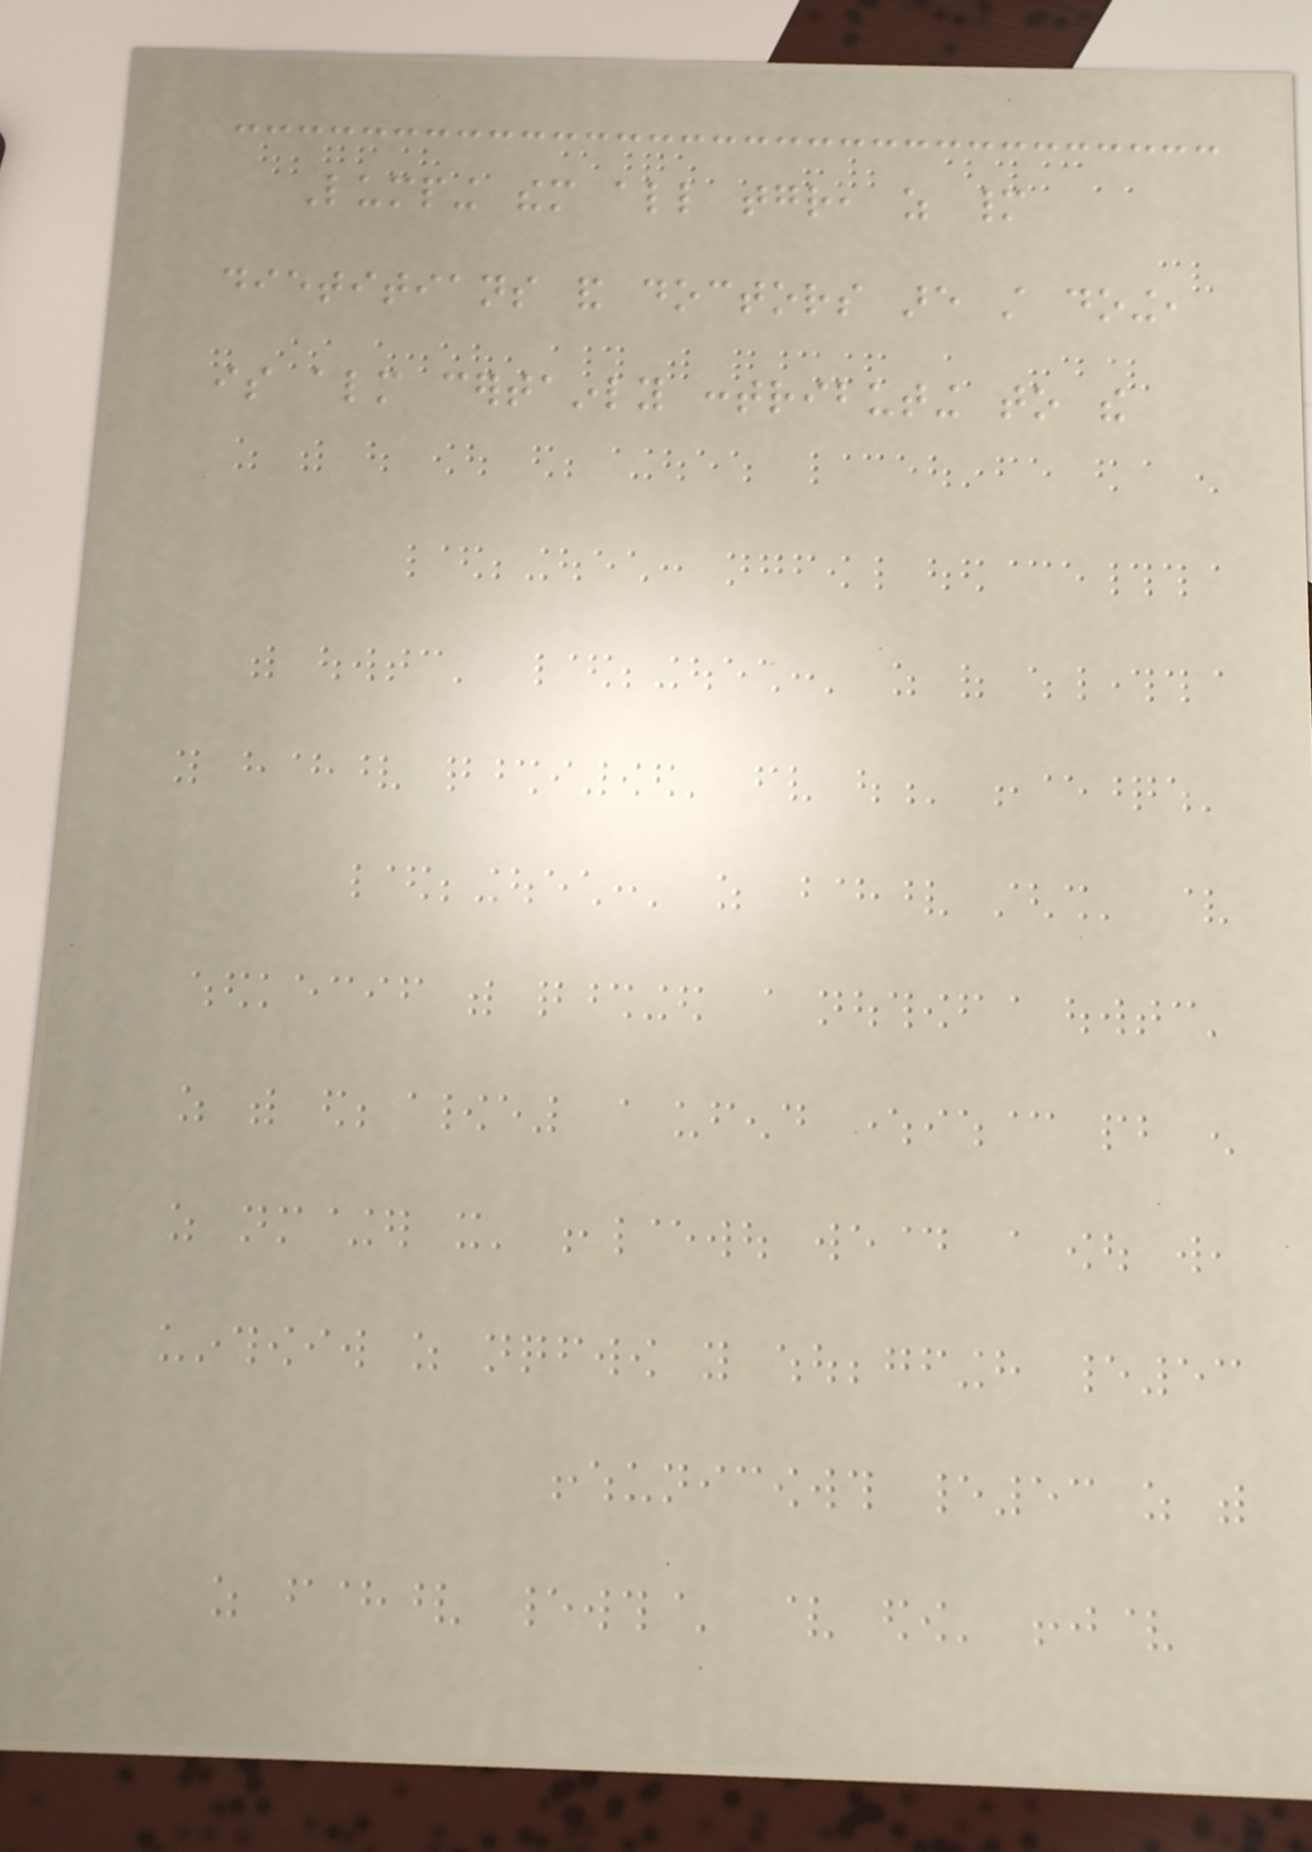Lumping them all together, as many
dietitians and doctors are still doing,
is almost certainly contributing to the
